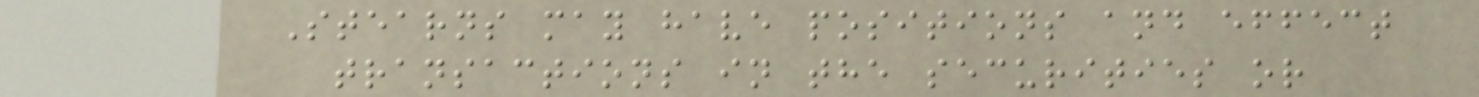Stearns may have positions and effect
transactions in the securities or
